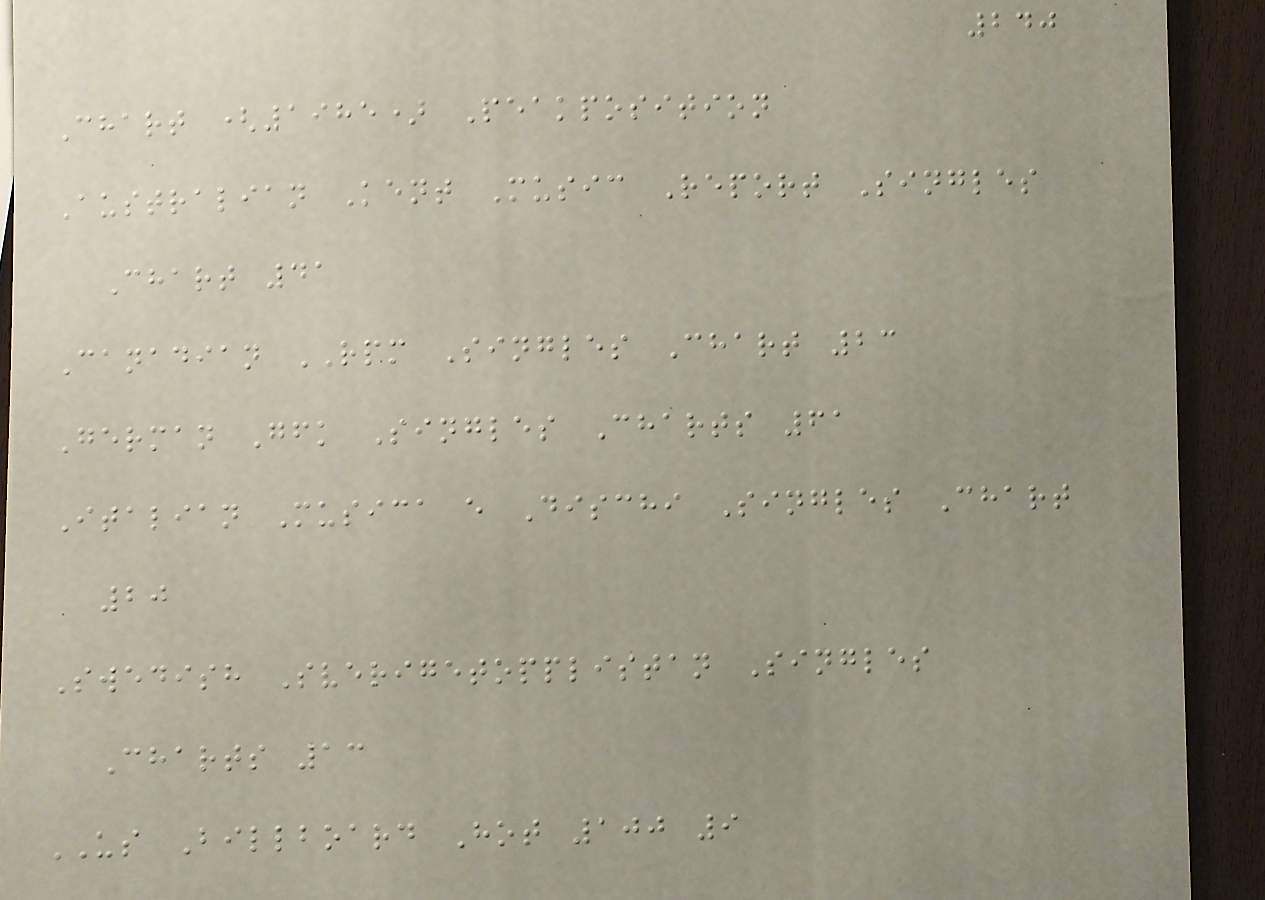240
Chart (1985) Peakposition
Australian Kent Music Report Singles
Chart 41
Canadian RPM Singles Chart 23
German Gfk Singles Charts 61
Italian Musica e Dischi Singles Chart
20
Swedish Sverigetopplistan Singles
Charts 13
US Billboard Hot 100 9
